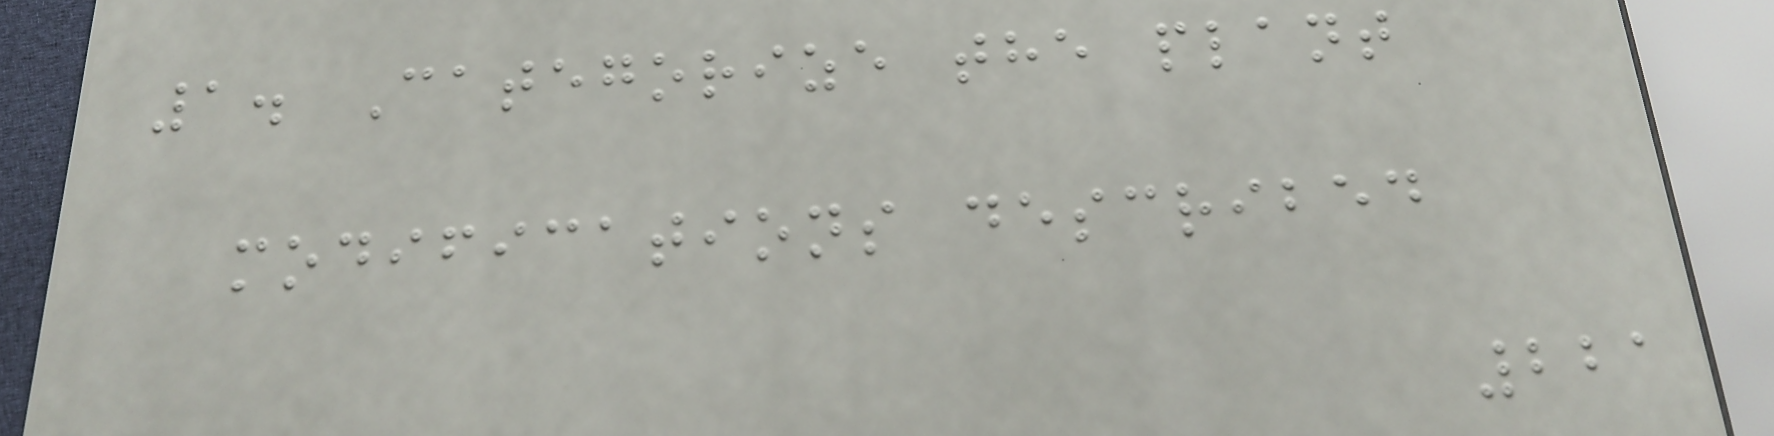1. Categorize the plant
modifications described
221
